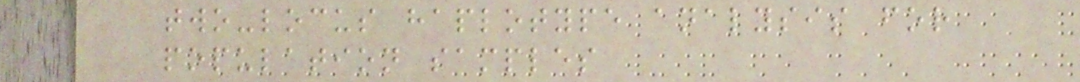two-locus haplotype analysis for
population samples
